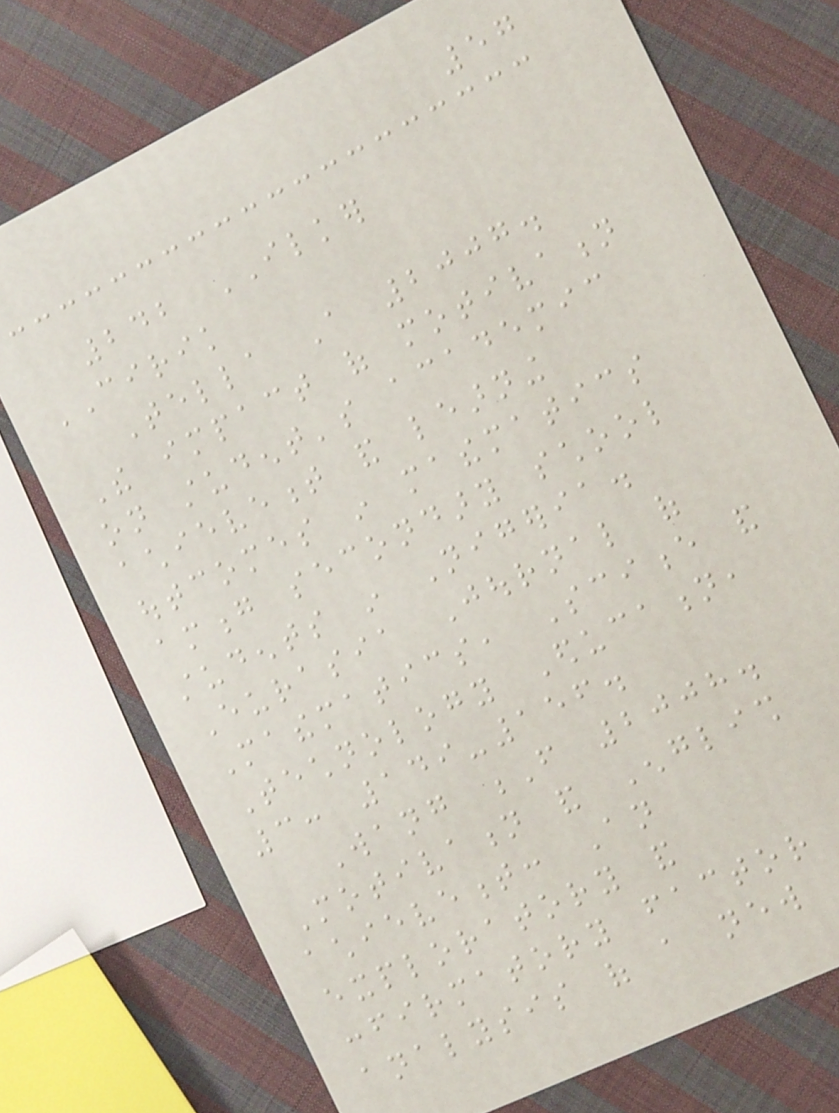57
242 ILKER
CIRIK
Tella A 2007.
The impact of motivation
on student's academic
achievement and learning
outcomes in mathematics
among secondary school
students in Nigeria.
Eurasia Journal of
Mathematics, Science and
Technology Education,
3: 149-156.
Wang F 2008.
Motivation and English
achievement: An
exploratory and
confirmatory factor
analysis of a new
